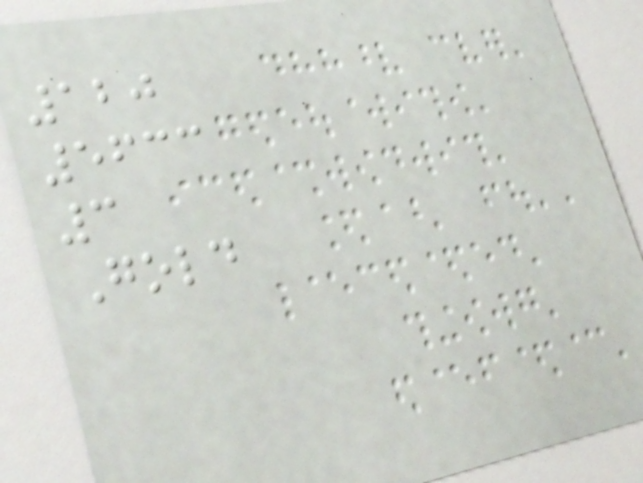120
5633
3
Gold
